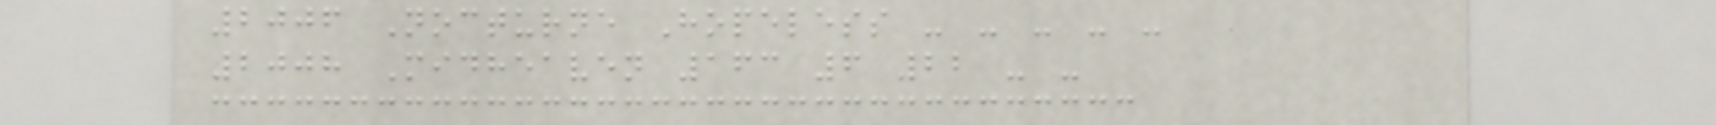2006 Nocturne Hopeless - - - - -
2008 Midheaven 163 6 22 - -
